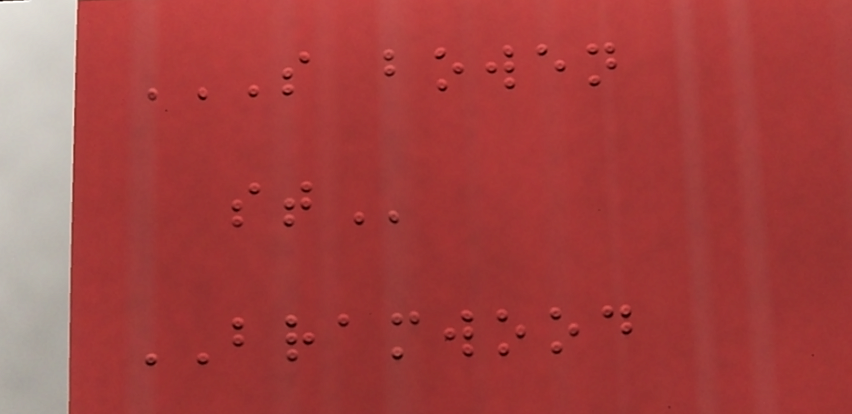S BOWEN
ST
BRAMWOOD
